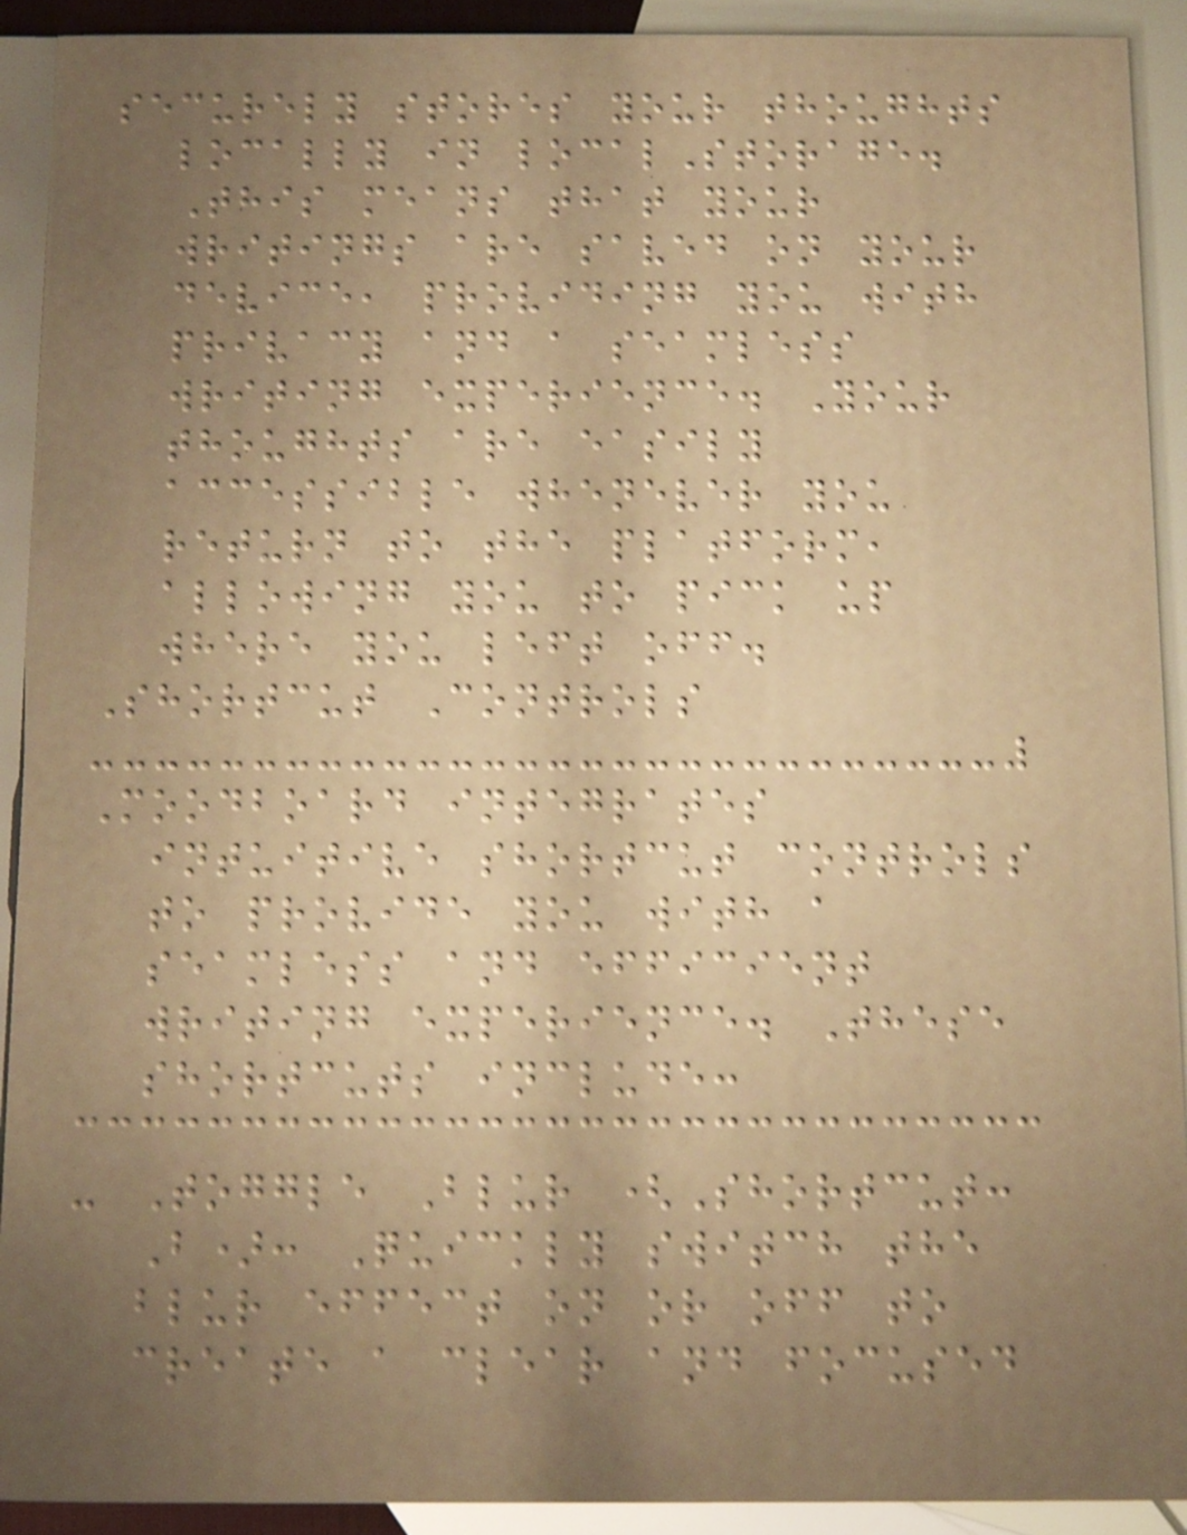securely stores your thoughts
locally in localStorage.
This means that your
writings are saved on your
device, providing you with
privacy and a seamless
writing experience. Your
thoughts are easily
accessible whenever you
return to the platform,
allowing you to pick up
where you left off.
Shortcut Controls
Moodboard integrates
intuitive shortcut controls
to provide you with a
seamless and efficient
writing experience. These
shortcuts include:
- Toggle Blur (Shortcut:
B): Quickly switch the
blur effect on or off to
create a clear and focused
